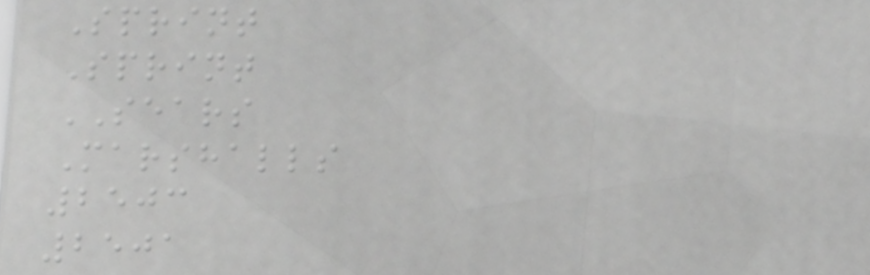Sprint
Sprint
SEARS
Marshalls
2503
2501
